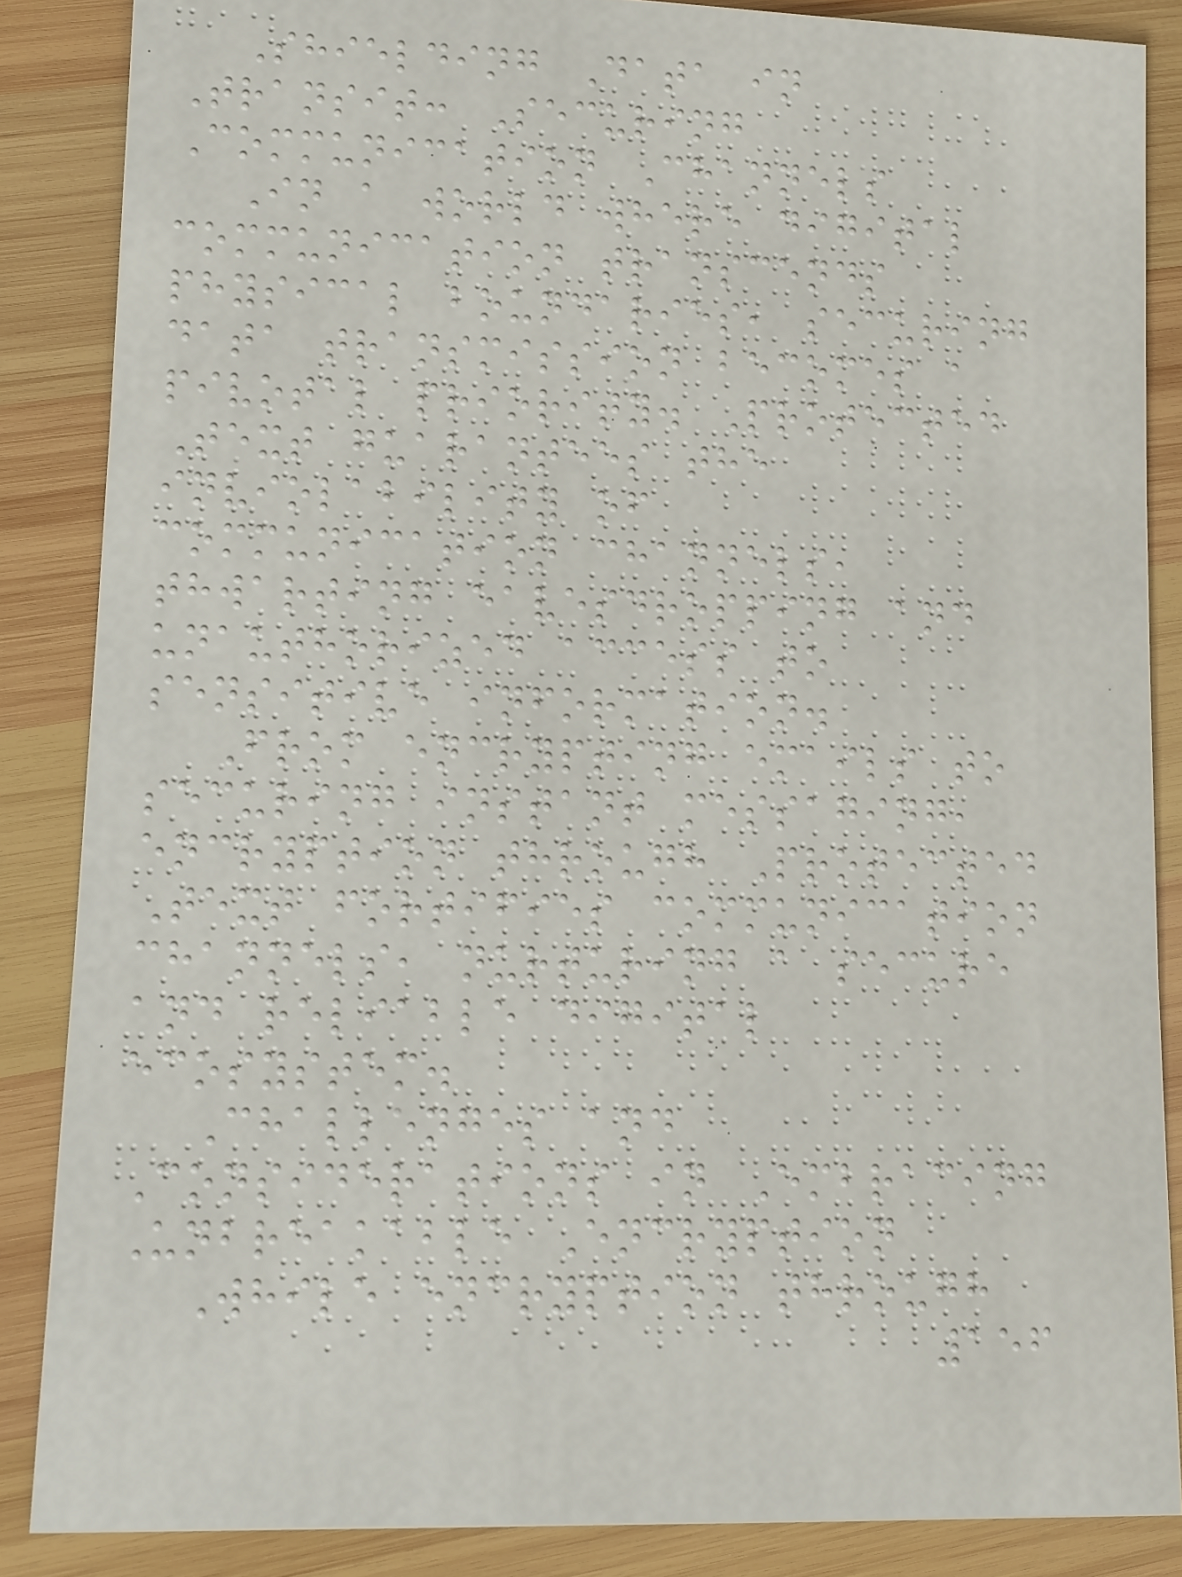Shielding Data in
Transit: Securing
Communication Channels
In a world where digital
communication transcends
physical boundaries, securing
data transmission becomes a
pivotal priority. Protected
Text guarantees the
inviolability of
communication channels,
thwarting eavesdropping and
unauthorized access to
sensitive information.
From encrypting emails to
securing instant messaging,
encryption through Protected
Text fortifies communication
channels, nurturing a secure
and reliable digital
ecosystem.
Challenges and
Considerations in Embracing
Unbreakable Encryption
While encryption through
156
